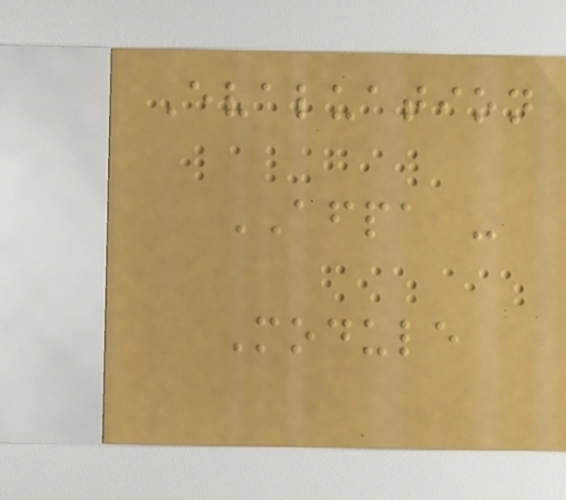Evaluation
AFPA -
Module
